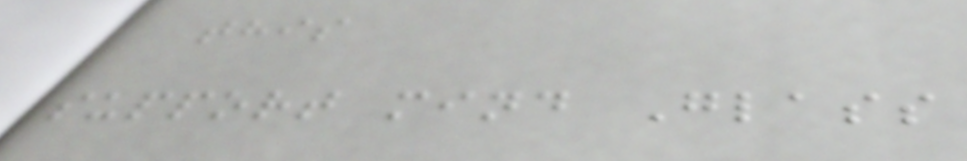this
support mind Glass
